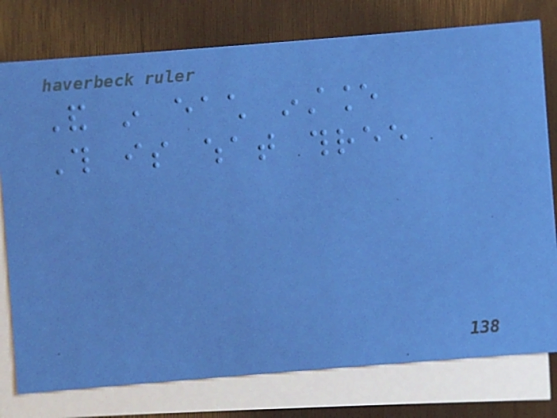And in each instance
This is what three
